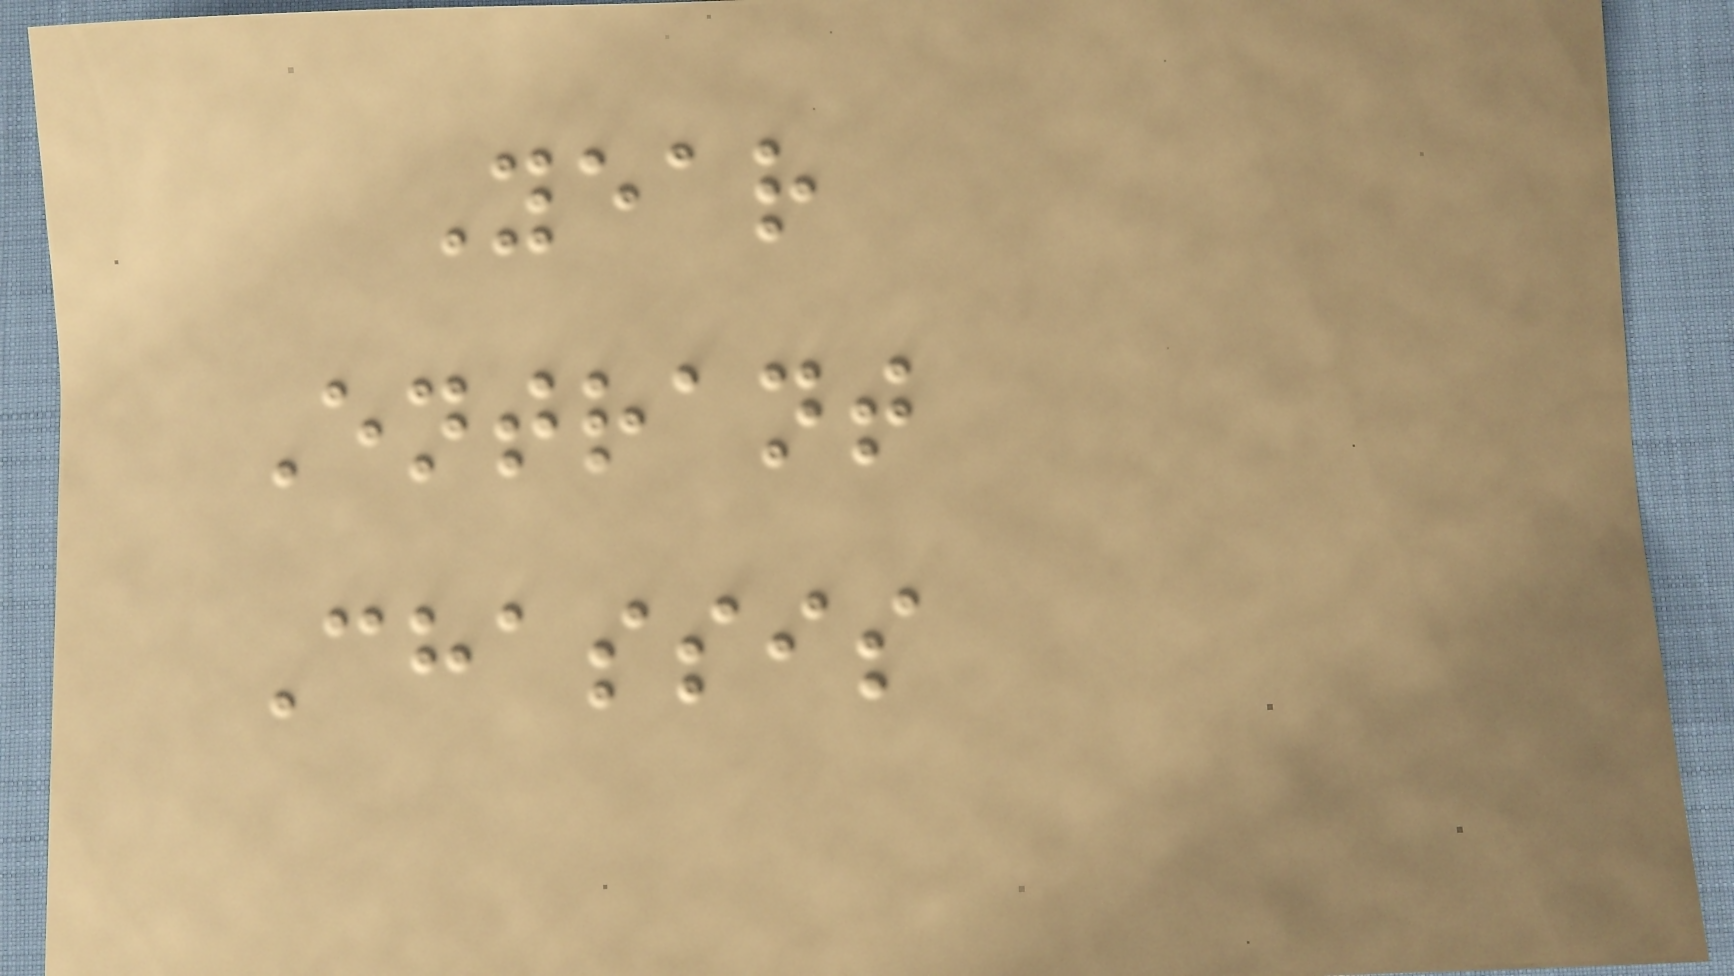Year
Entrant
Chassis
